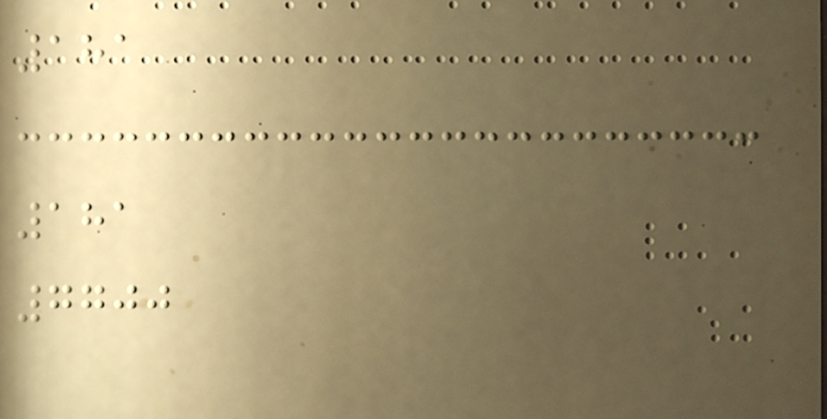181
181
7700
